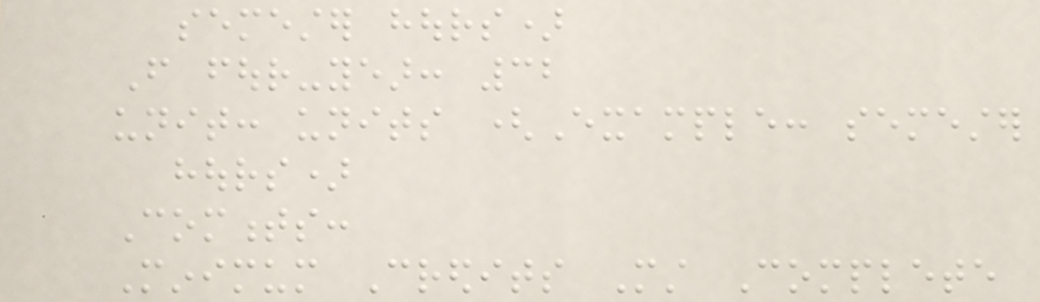semester hours)
From four-year: 32
unit: units (Example: semester
hours)
Comments:
Minimum Credits Must Complete
